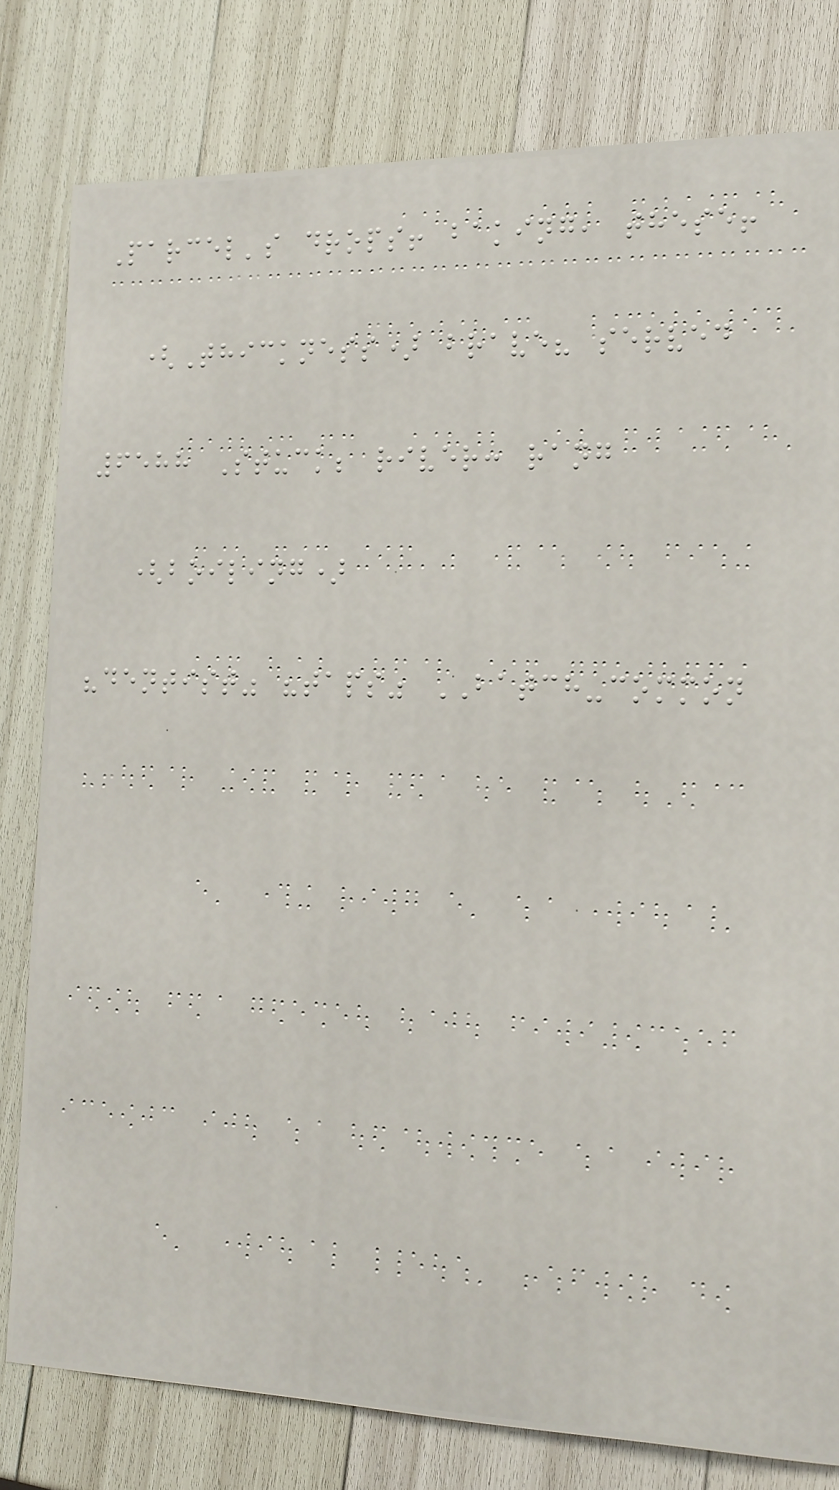Parcel's drops! baking, these!
(Thickness) brave? served
6588 Stuck; river: rang
(boiling)
"dentist" "taps" BATCH-common
